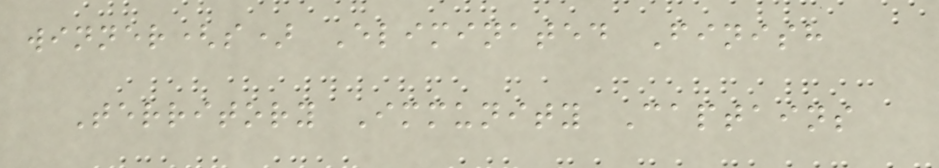winner(s) Eliminated Finish
Territory Immunity Captains
